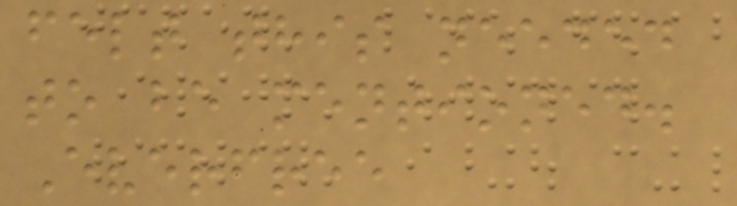felt this needed
to be mentioned.
Everfree
